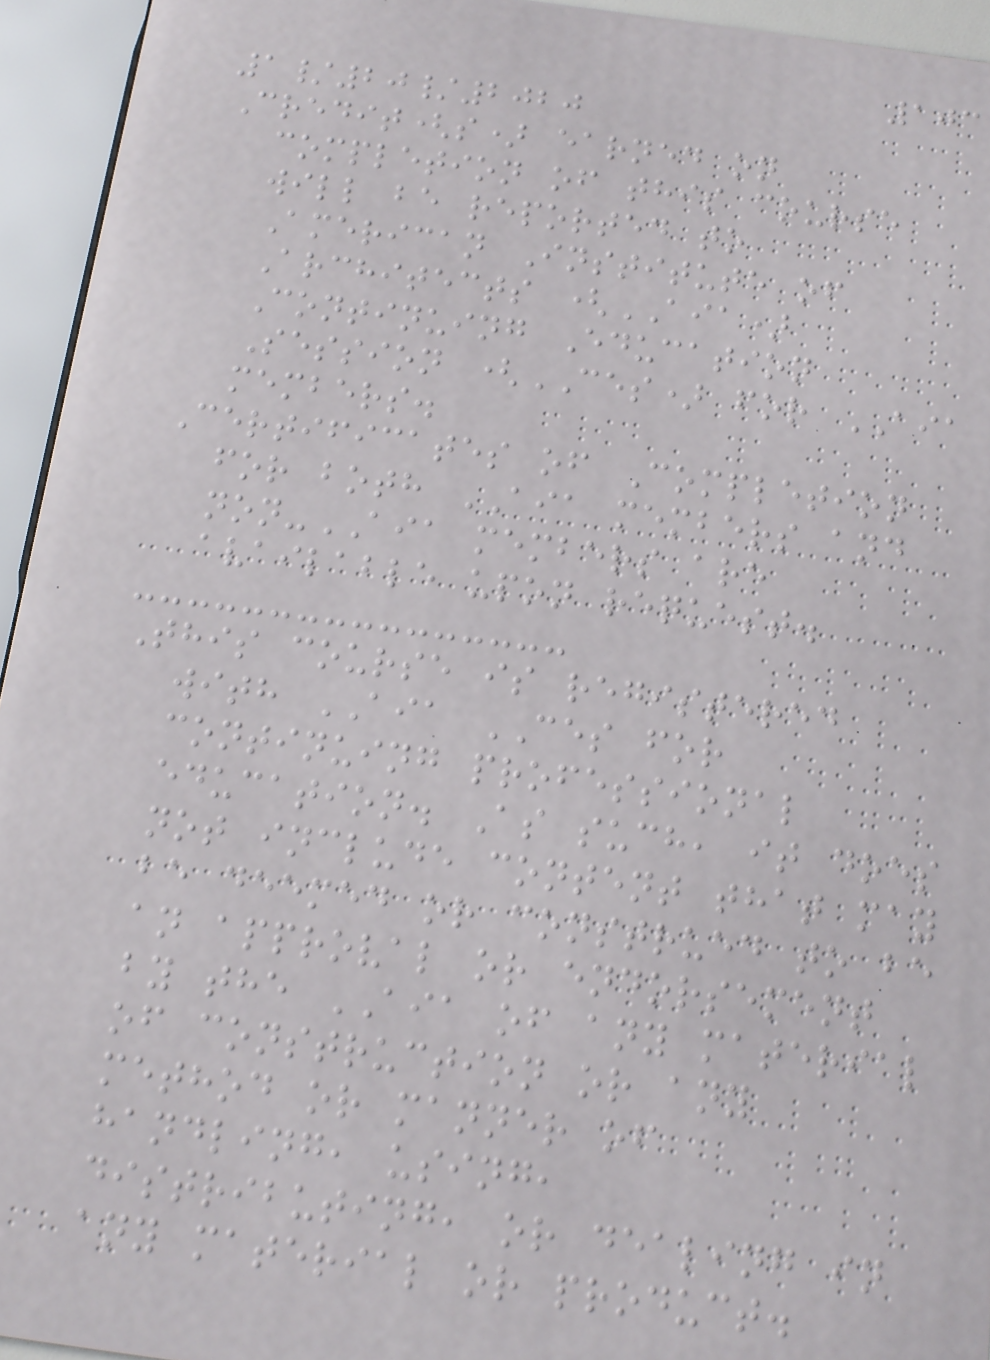103
1/20/2020
Credit(s) earned on
completion of this course
will be reported to
American Institute of
Architects (AIA)
Continuing Education
Session (CES) for AIA
members.
Certificates of Completion
for both AIA members and
non-AIA members are
available upon request.
This course is registered
with AIA CES for
continuing professional
education. As such, it does
not include content that may
be deemed or construed to be
an approval or endorsement
by the AIA of any material
of construction or any
method or manner of
handling, using,
distributing, or dealing in
any material or product.
